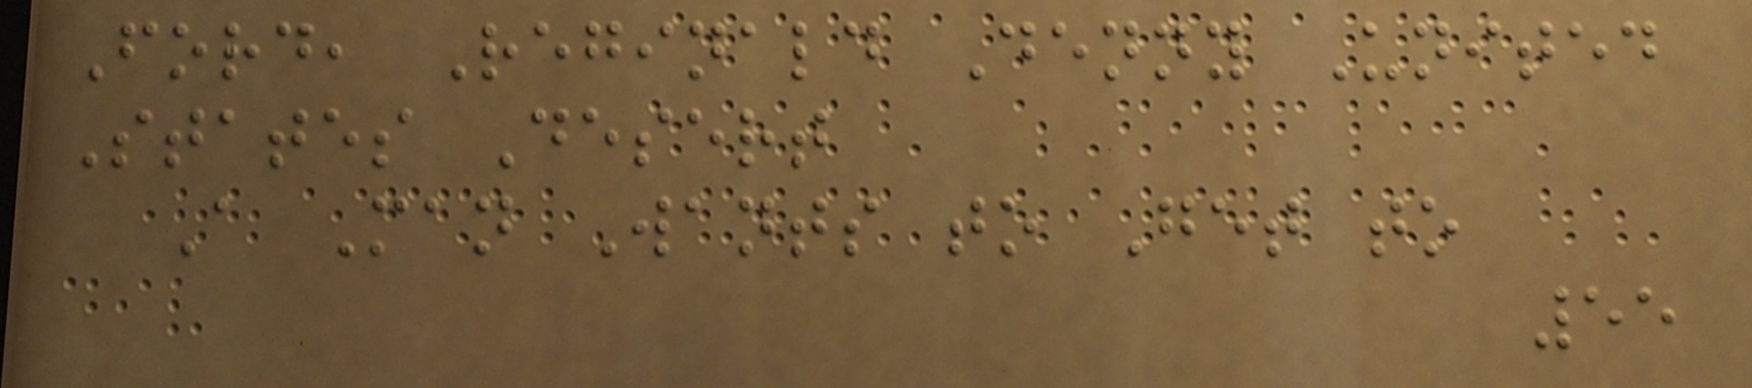Ford, Reginald Denny United
States Desert
A Man Wants to Get to
55
